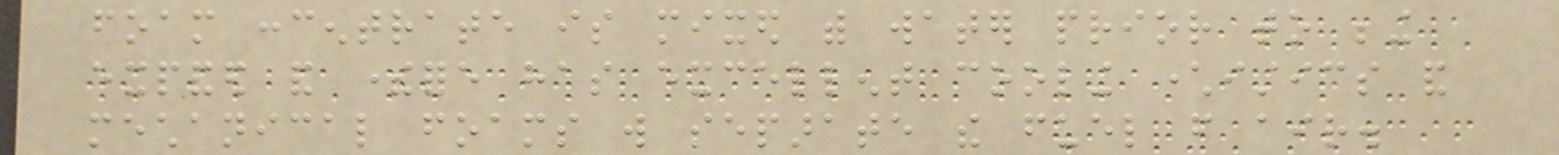foam concentrate is mixed with water prior to being
expanded and therefore has excellent cooling characteristics and
mechanical foams will separate the fuel from air.
